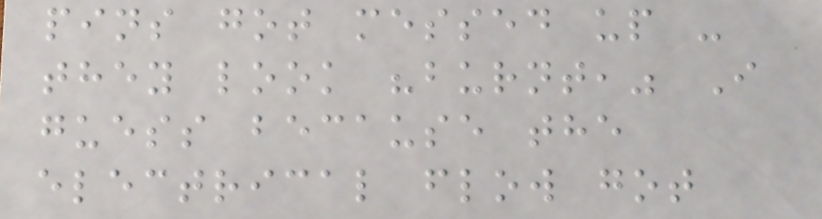pins got messed up -
they look "burnt," I
guess because the
electrical flow got
